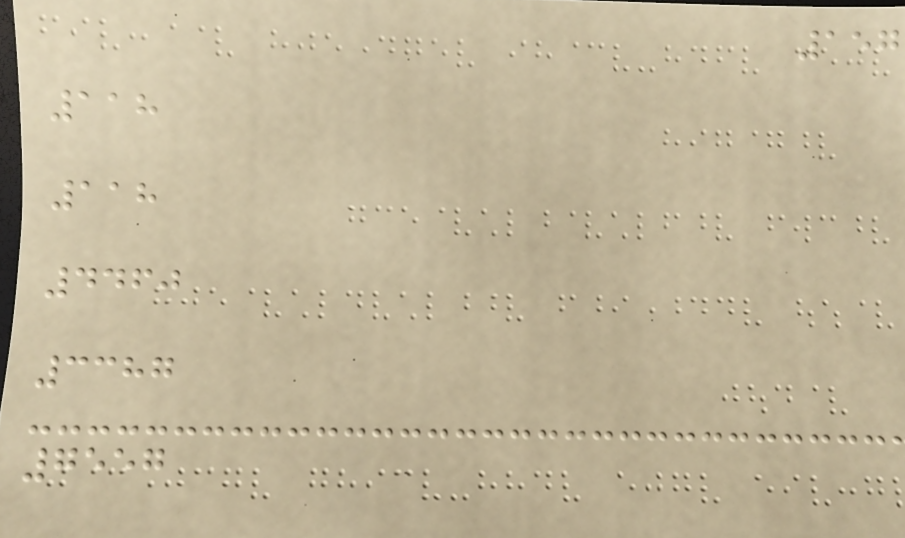157
118
118
4460
3387
7557
